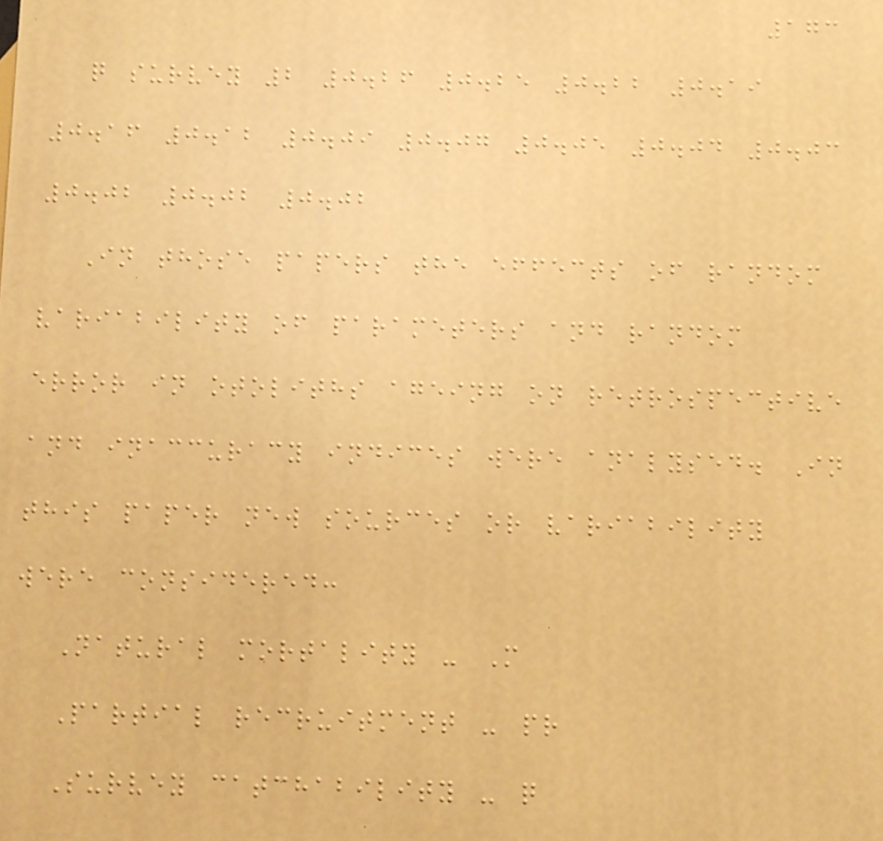173
q survey 2 0.26 0.25 0.22 0.19
0.16 0.12 0.09 0.07 0.05 0.04 0.03
0.02 0.02 0.02
In those papers the effects of random
variability of parameters and random
error in otoliths ageing on retrospective
and inaccuracy indices were analysed. In
this paper new sources or variability
were considered:
Natural mortality - M
Partial recruitment - pr
Survey catchability - q
